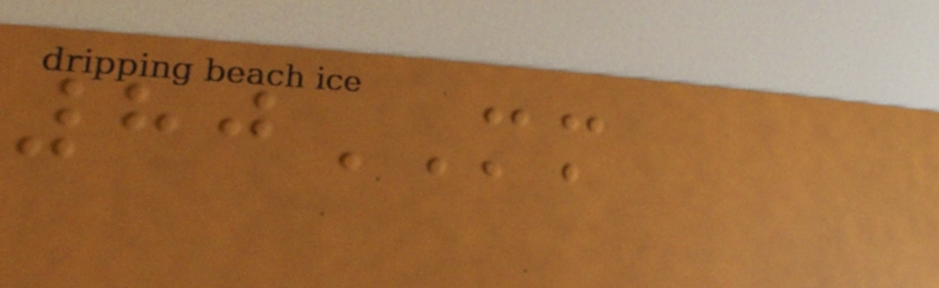80MM
